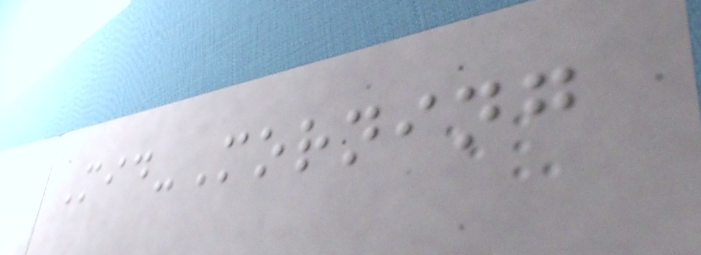Mid-Morning
